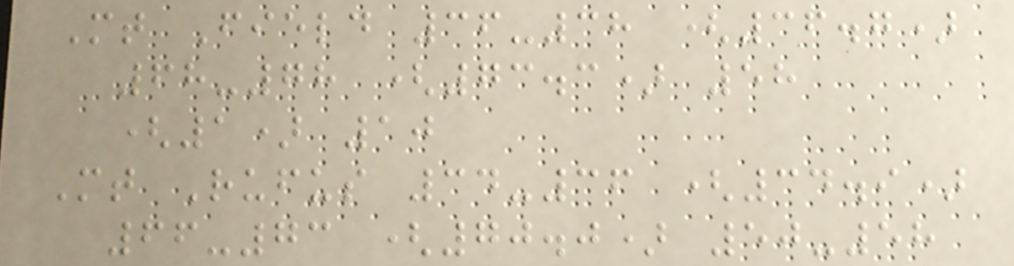Mt Field 36-38 (36.7)
68-78 (73.3) 58
(1) 10
Mt Rufus 34-36 (34.9)
66-73 (70.0) 50-58
